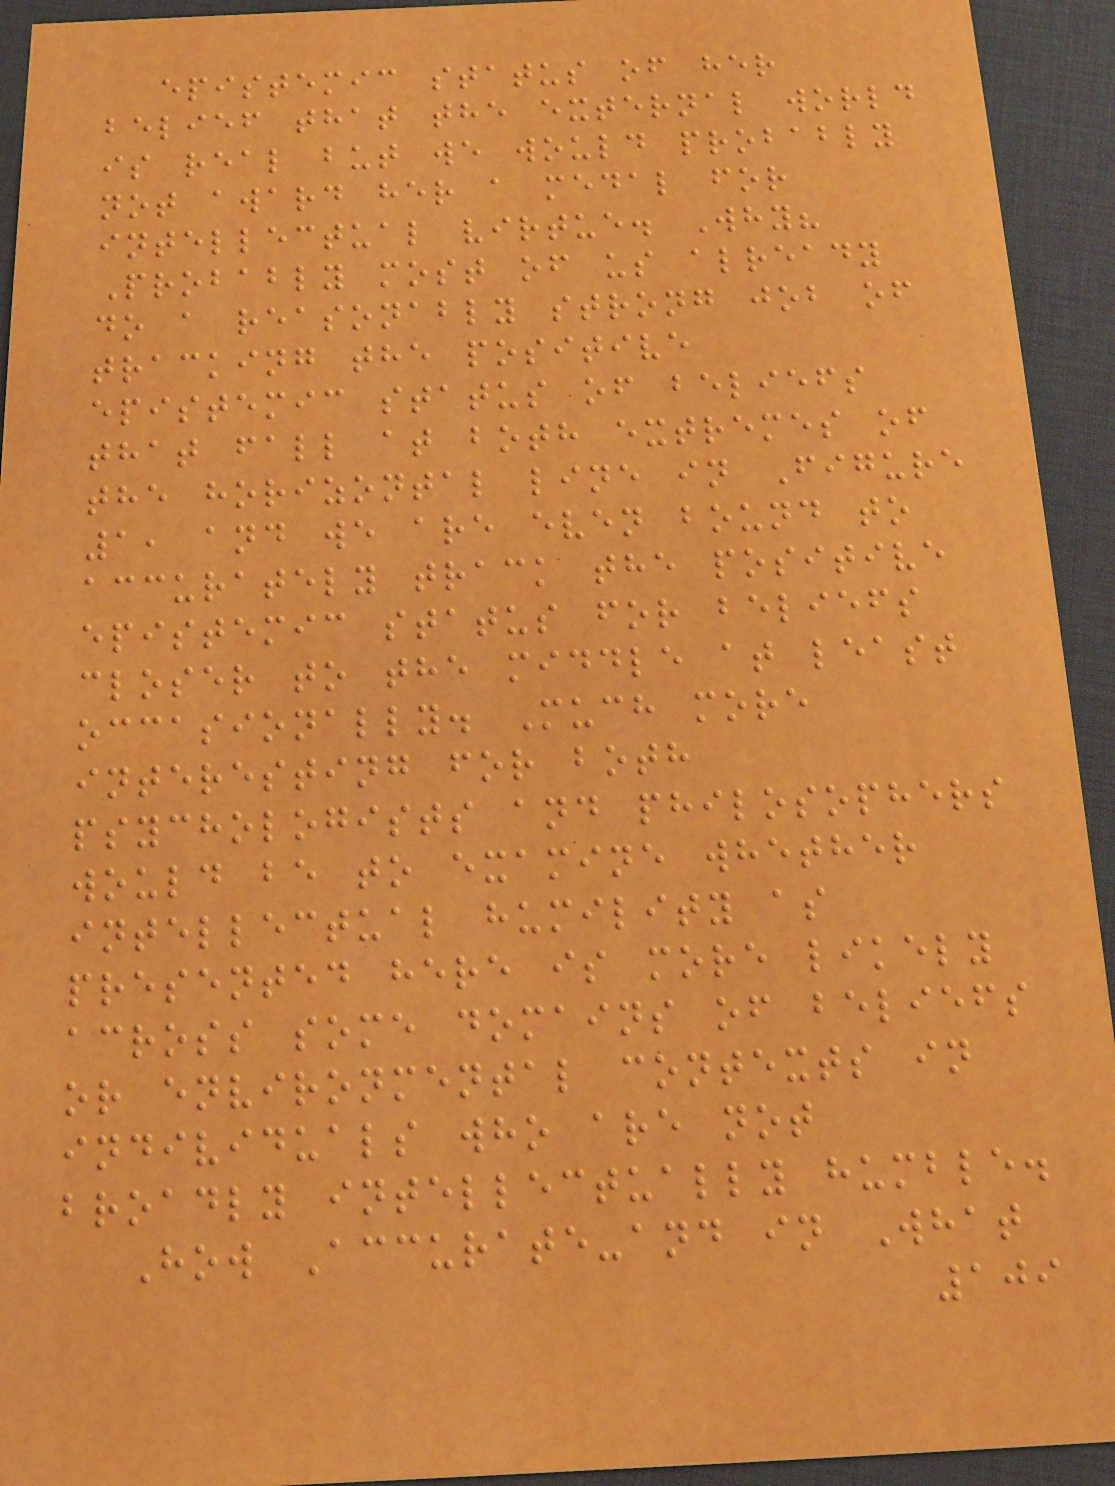epistemic status of her
belief that the external world
is real but we would probably
not award her a medal for
intellectual virtue. Why?
Probably most of us already
do a reasonably strong job of
tracking the positive
epistemic status of beliefs
that fall at both extremes of
the horizontal line in Figure
1, and we are even bound to
accurately track the positive
epistemic status for beliefs
closer to the middle at least
occasionally. Much more
interesting for both
psychologists and philosophers
would be to examine whether
intellectual humility as
presented here is more likely
across some domains of beliefs
or environmental contexts in
individuals who are not
broadly intellectually humble.
How Accurate-and in What
109
